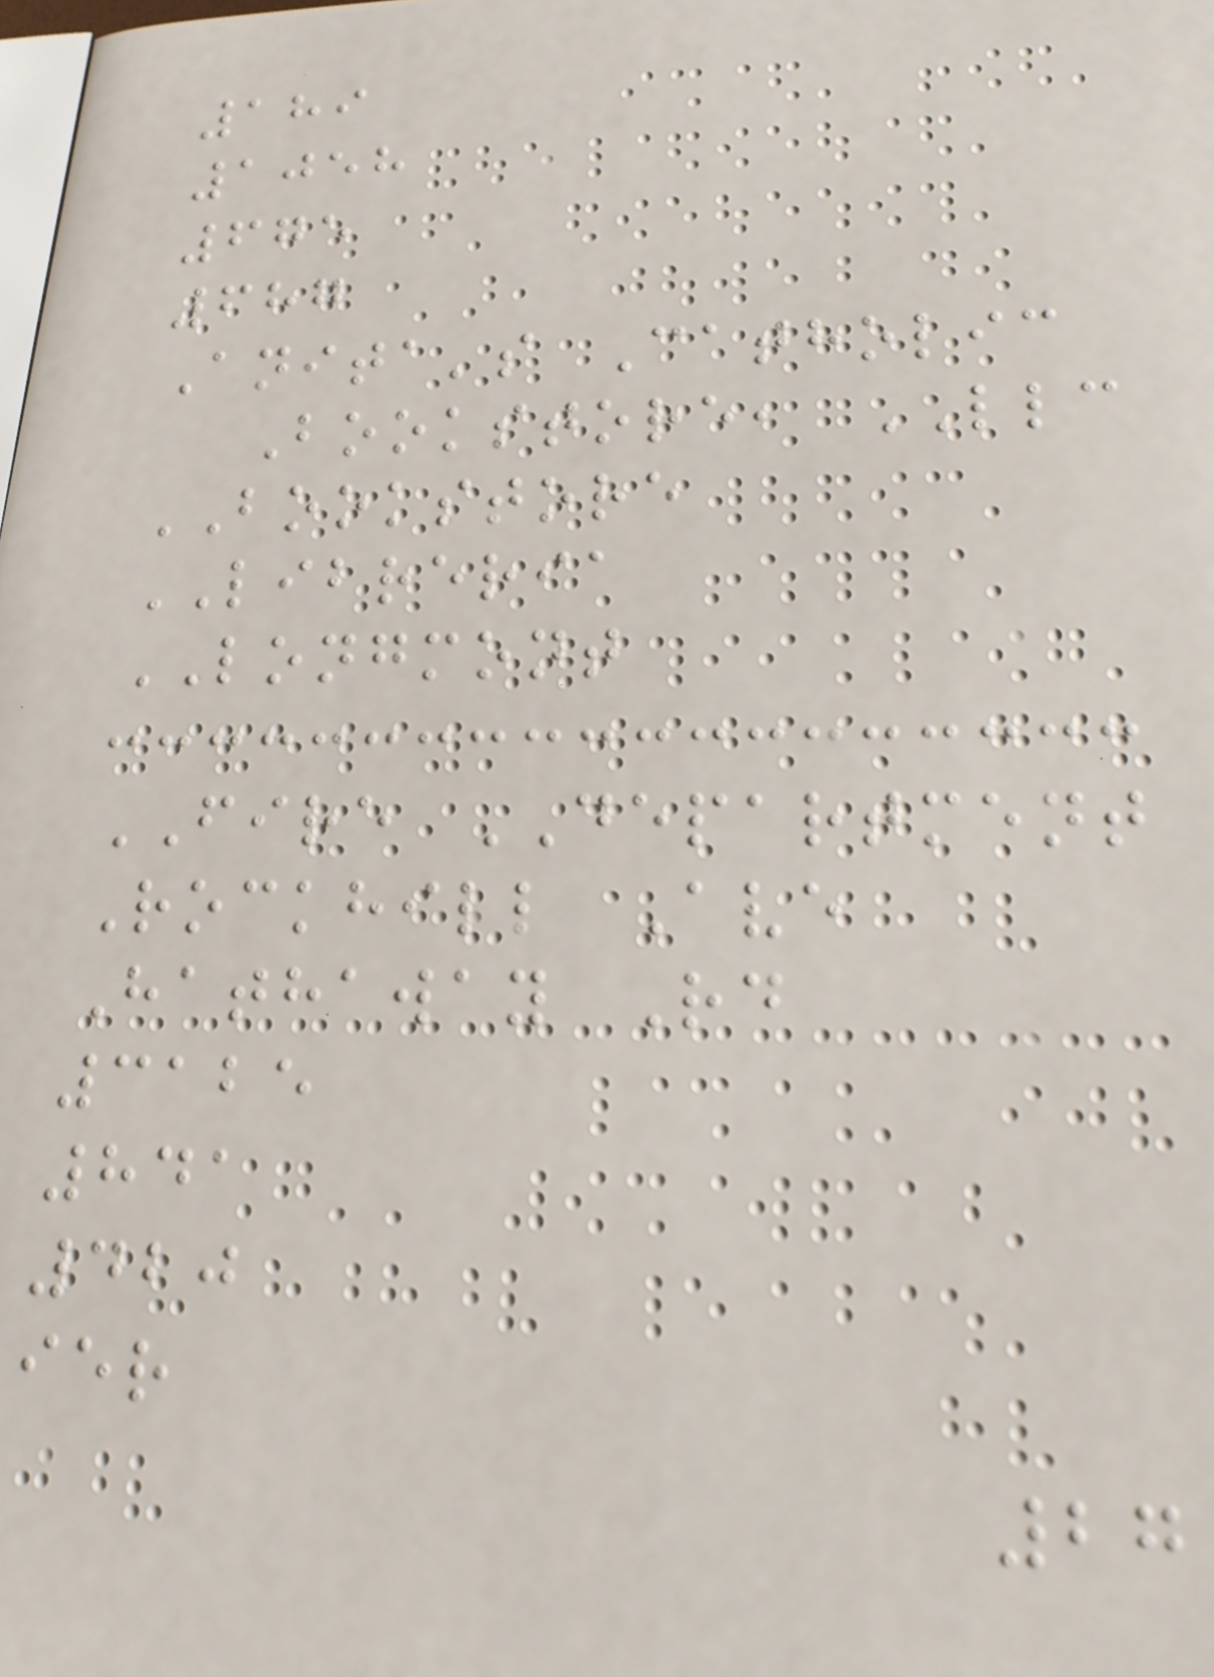189
1058
675
687
Anita's Catholic
Bookstore, LLC
BOOKSTORE
LIBRERIA
LONGMONT
FIRE DEPARTMENT
Rockhill Ave
Hathaway Rd
3125
841
420
ier
27
